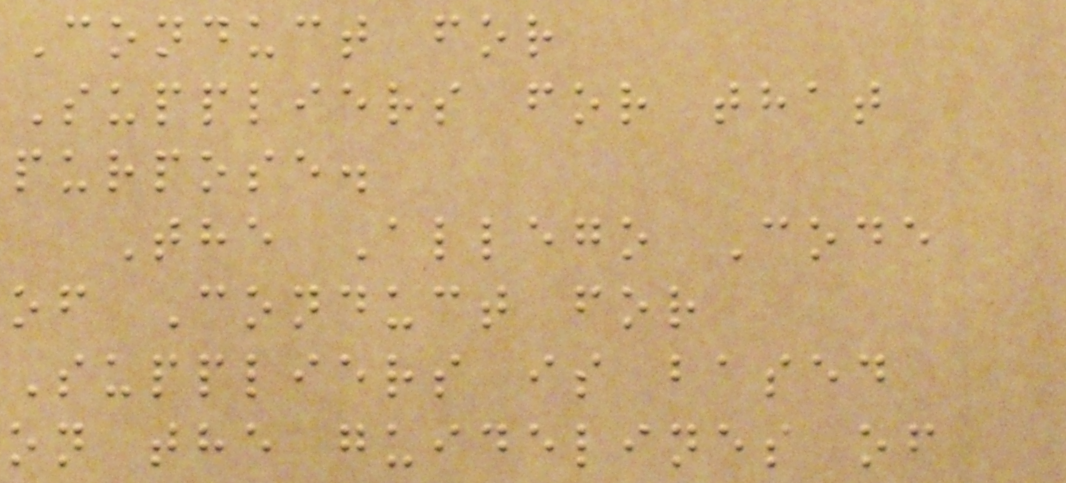Conduct for
Suppliers for that
purpose.
The Allego Code
of Conduct for
Suppliers is based
on the guidelines of
